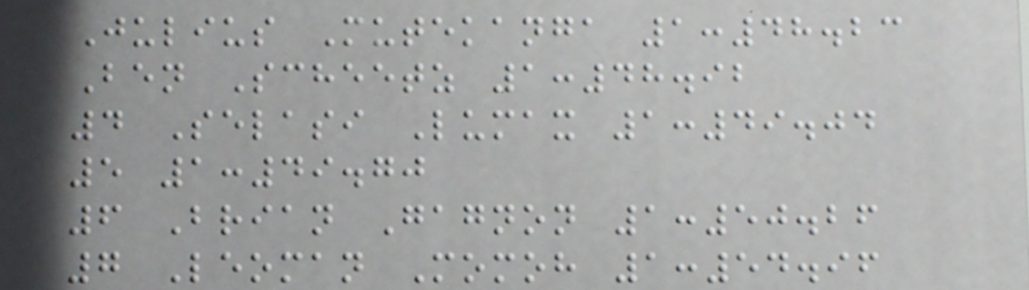Julius Mutekanga 1:48.23
Ben Scheetz 1:48.92
4 Selasi Lumax 1:49.04
5 1:49.70
6 Brian Gagnon 1:50.26
7 Leoman Momoh 1:54.96
